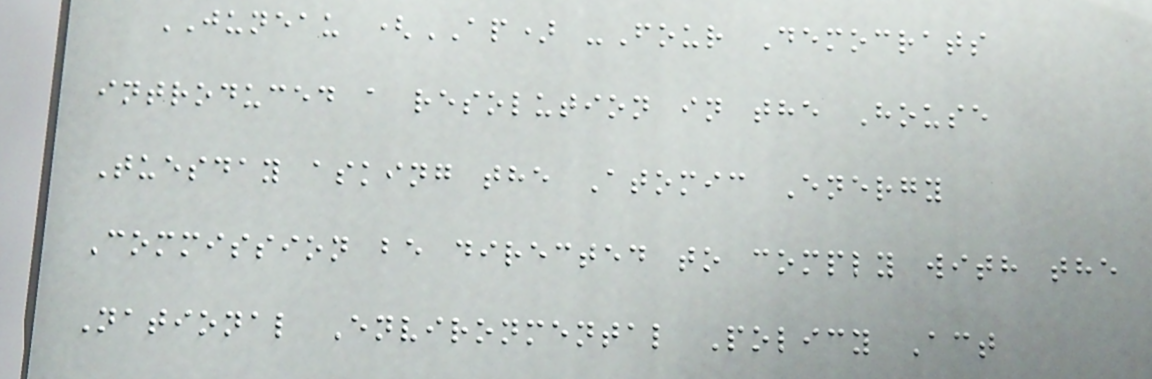JUNEAU (AP) -Four Democrats
introduced a resolution in the House
Tuesday asking the Atomic Energy
Commission be directed to comply with the
National Environmental Policy Act
